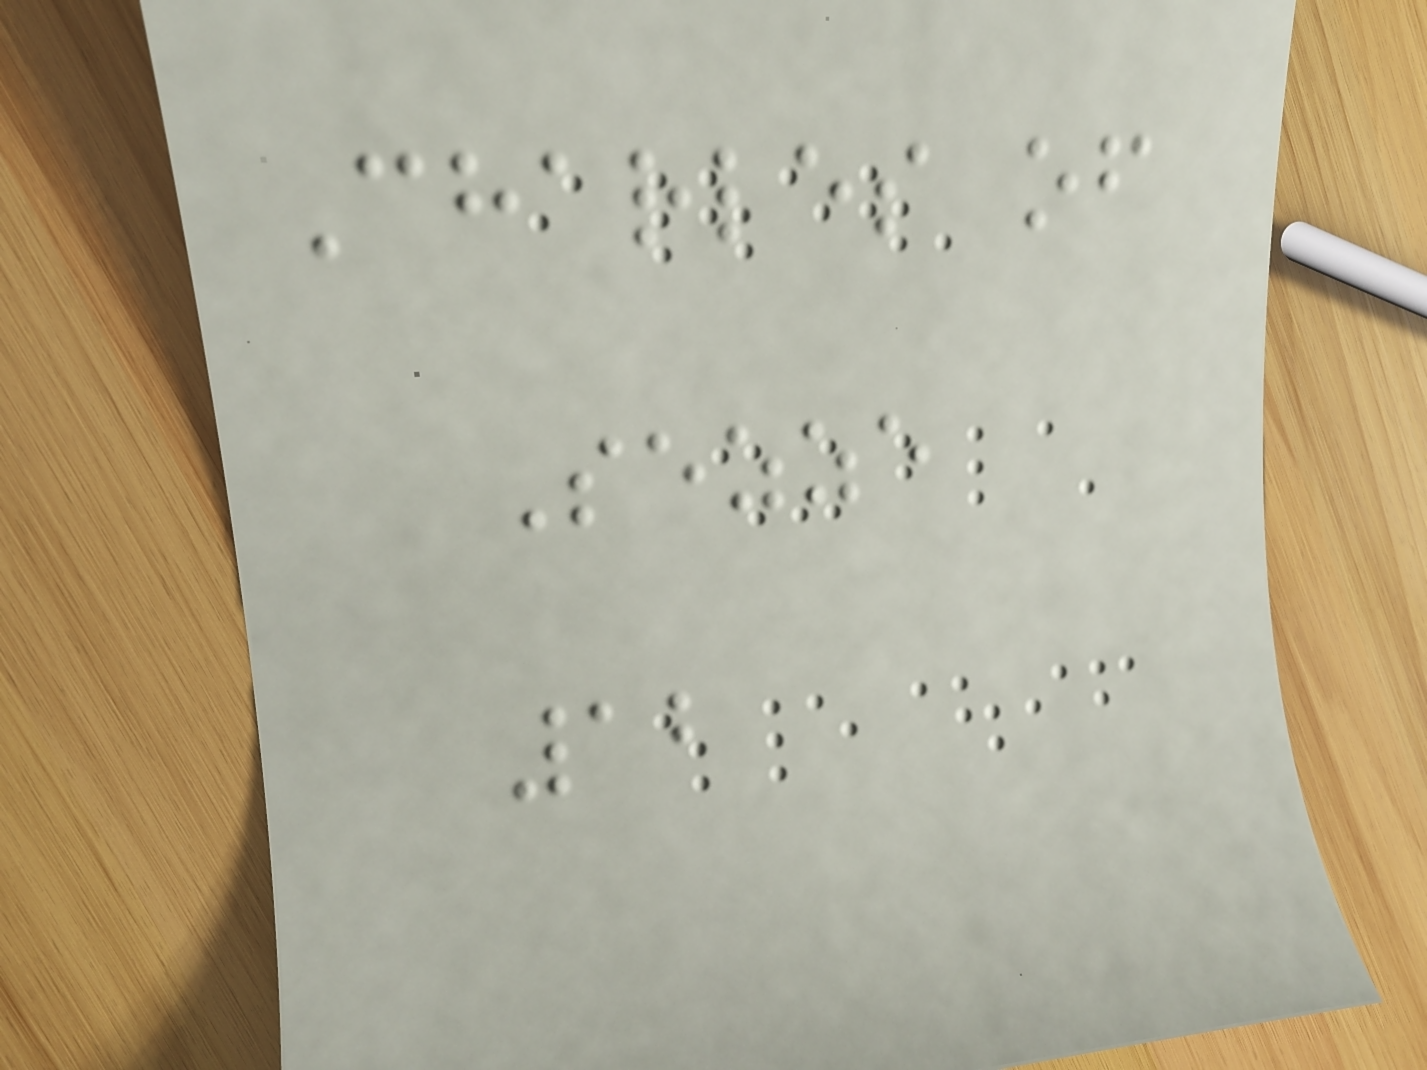Charles of
Sezze
12
